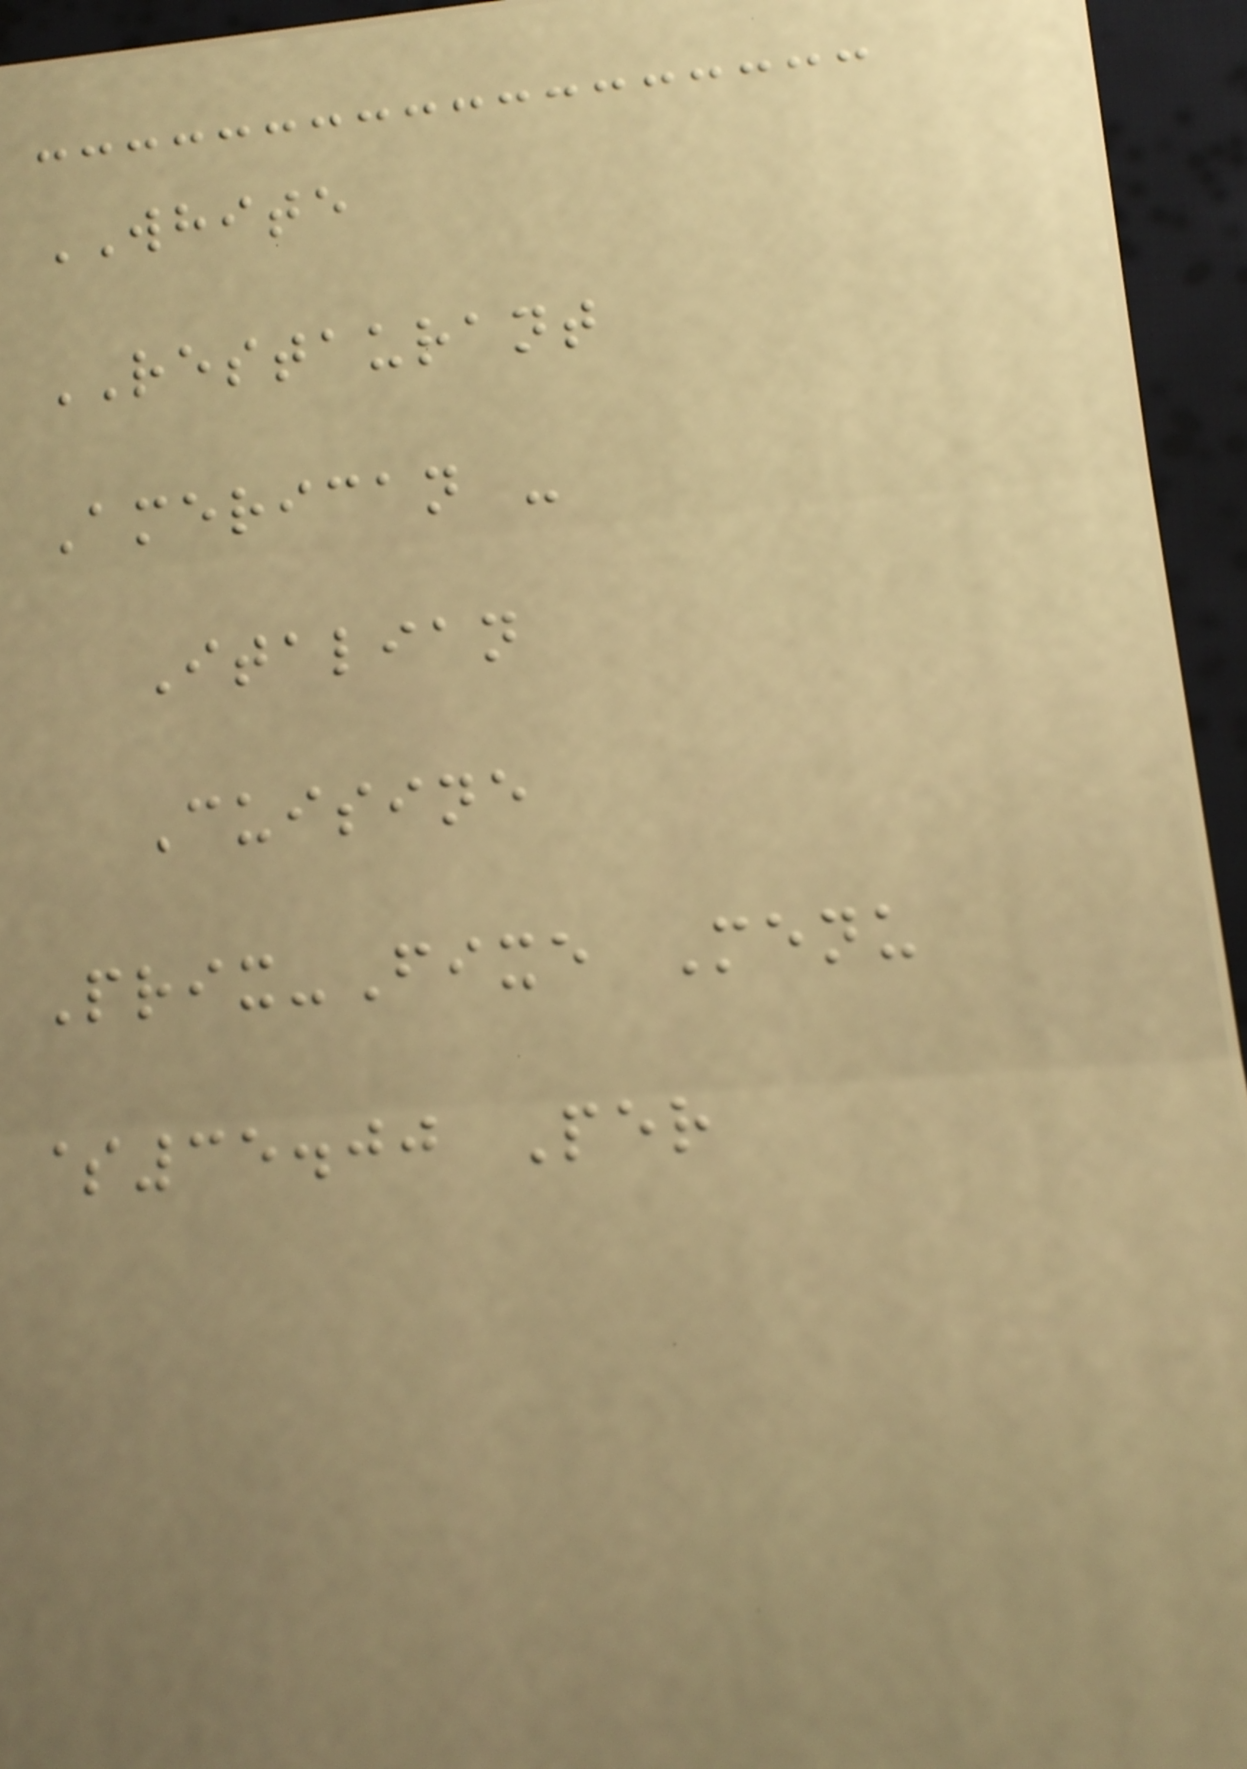WHITE
RESTAURANT
American -
Italian
Cuisine
Prix-Fixe Menu
$35.00 Per
